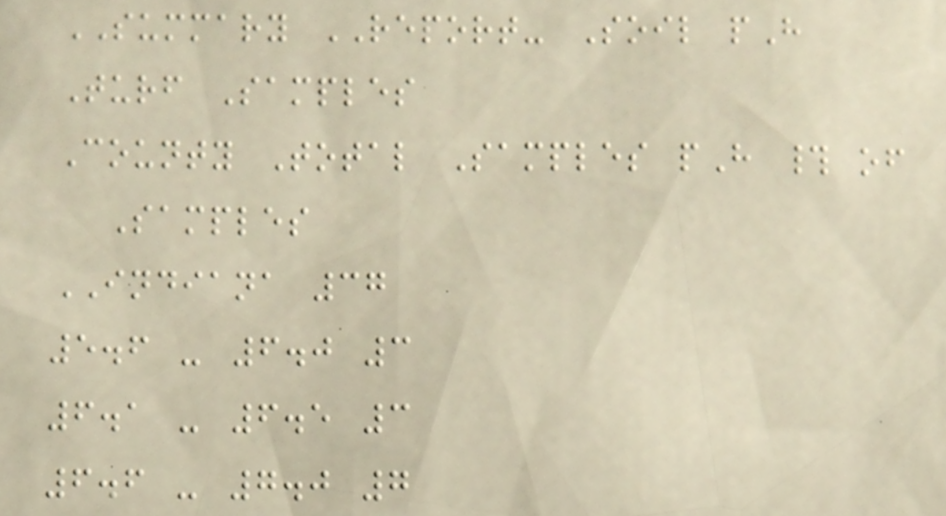SUMMARY REPORT- Soil pH
Turf Samples
County Total Samples pH # of
Samples
INDIANA 37
5.6 - 6.0 3
6.1 - 6.5 3
6.6 - 7.0 7
